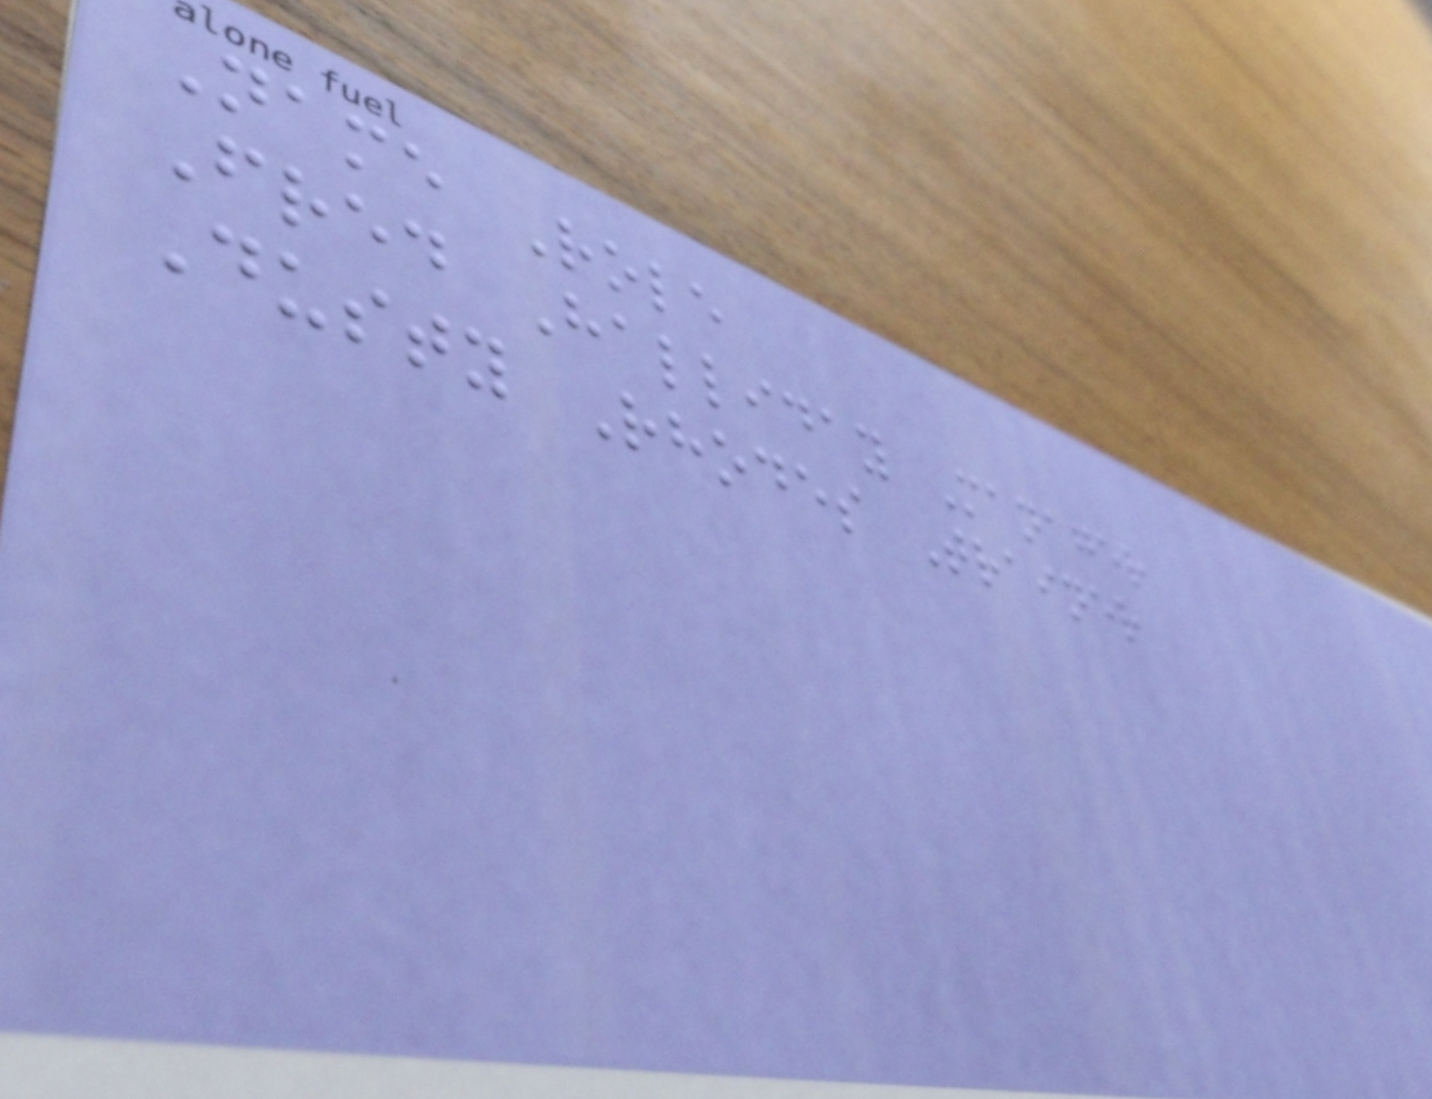Name Role
Fred Halliday Manager
Dusty Rhodes Trainer
